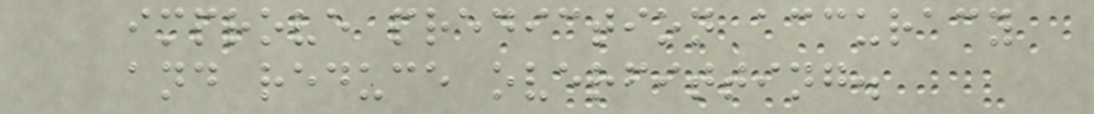improve prediction accuracy
and reduce overfitting.
